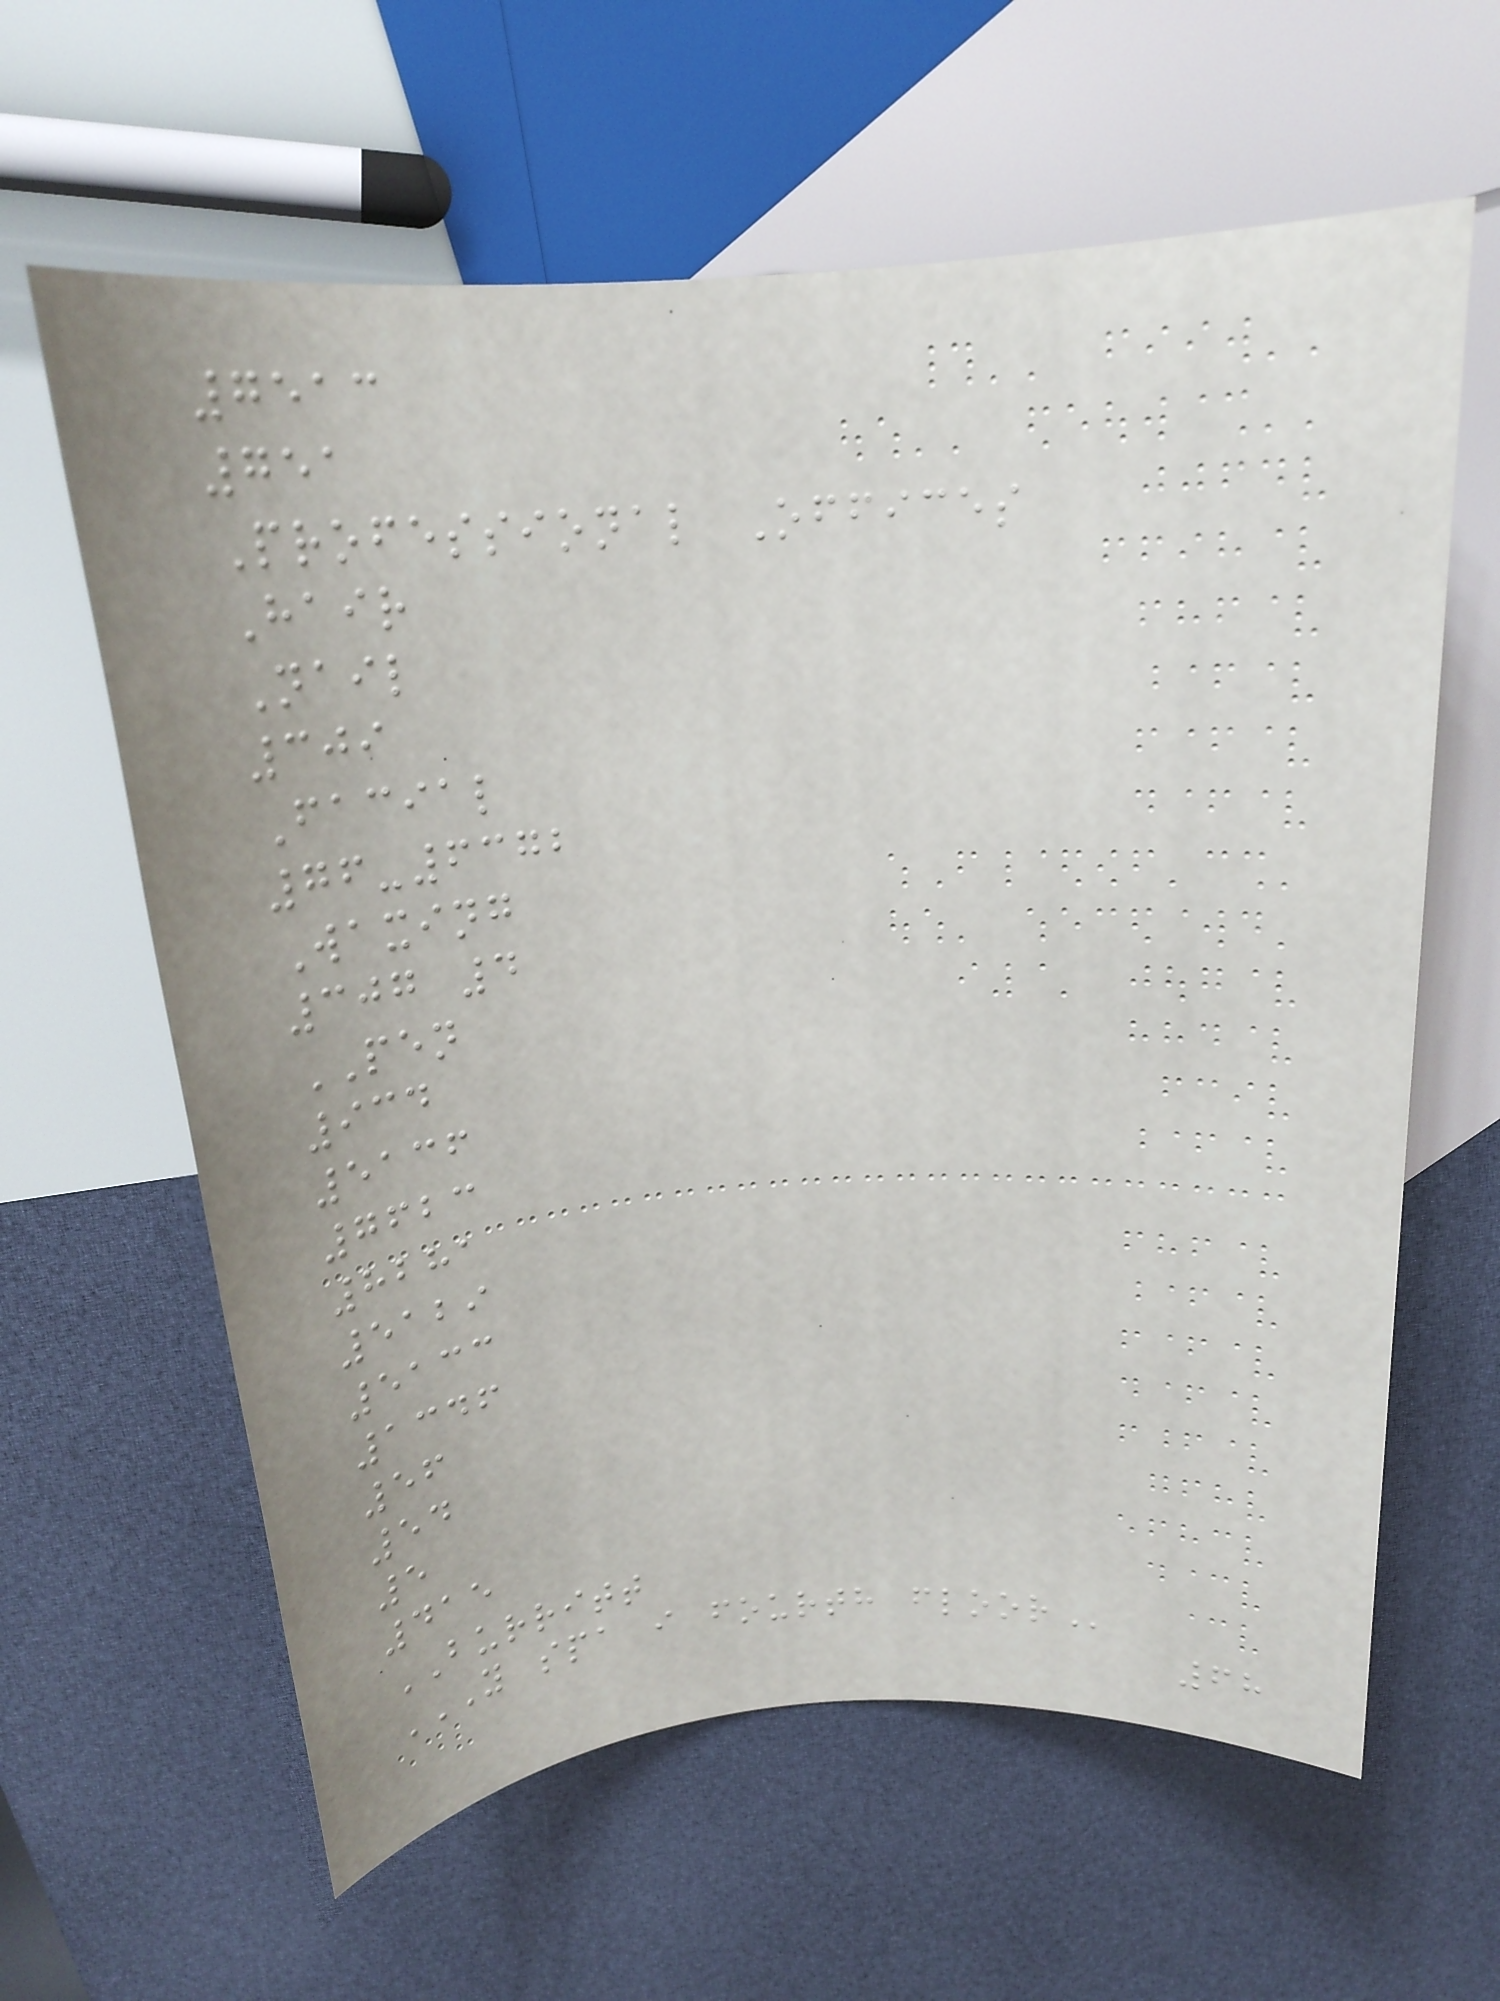7513
751
Professional Offices
Hair
Nail
309
Facial
76-6372
Waxing
307 4
PEN
934
5136
7623
8281
5129
5133
1346
56
54
5
415
BURRITT
Y SPA I FOURTH FLOOR
68
